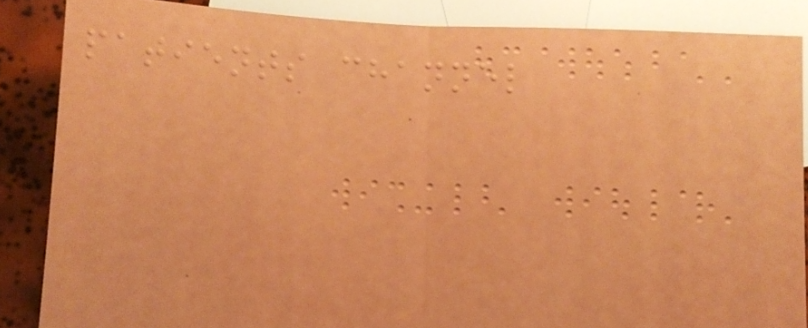patients channel
